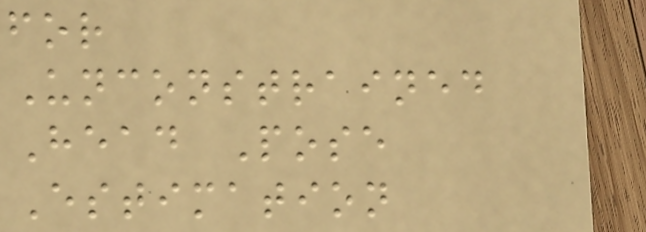for
Unconstrained
Head Pose
Estimation
